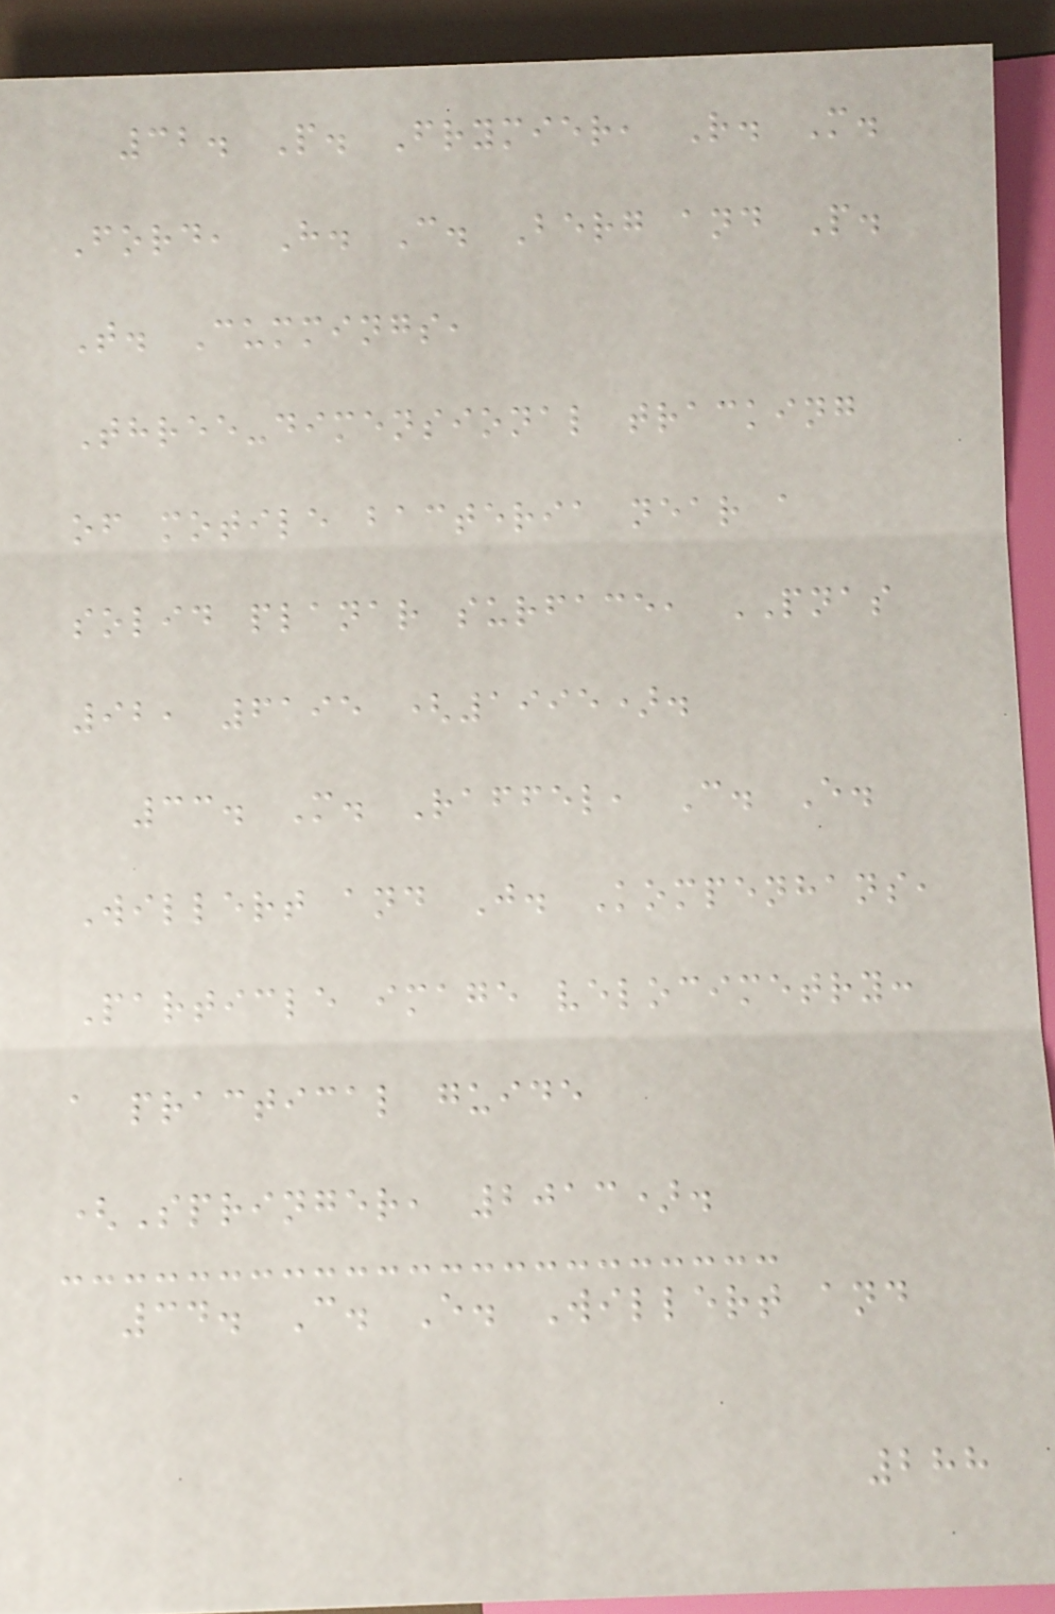32. P. Frymier, R. M.
Ford, H. C. Berg and P.
T. Cummings,
Three-dimensional tracking
of motile bacteria near a
solid planar surface, PNAS
92, 6195 (1995).
33. M. Raffel, C. E.
Willert and J. Kompenhans,
Particle image velocimetry:
a practical guide
(Springer, 2013).
34. C. E. Willert and
288
